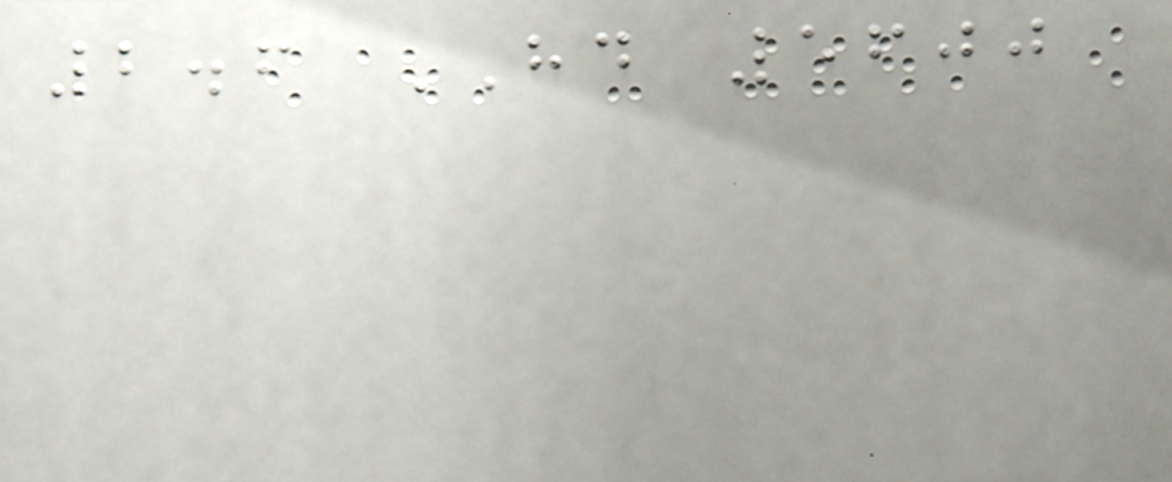2.6 HD 5600
